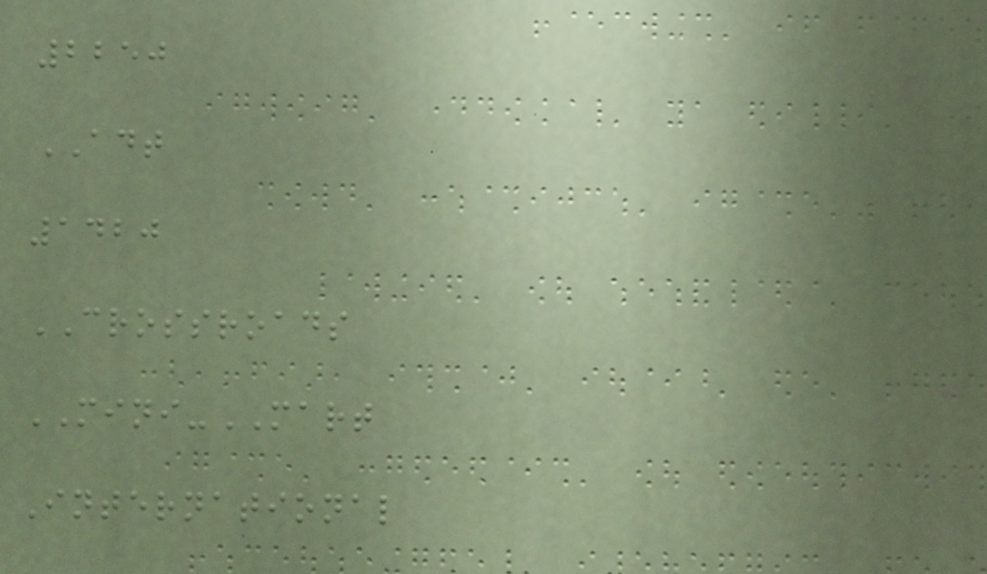2250
ADT
1420
CROSSROADS
MINI-MART
International
